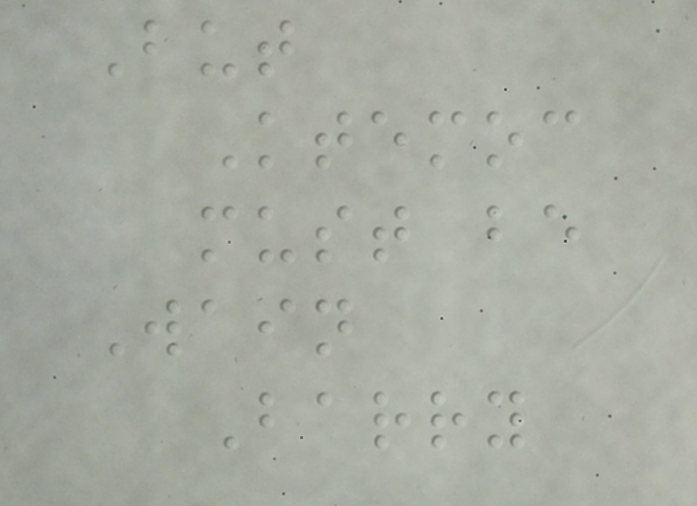But
Ktemoc
must be
Wain
Barry
